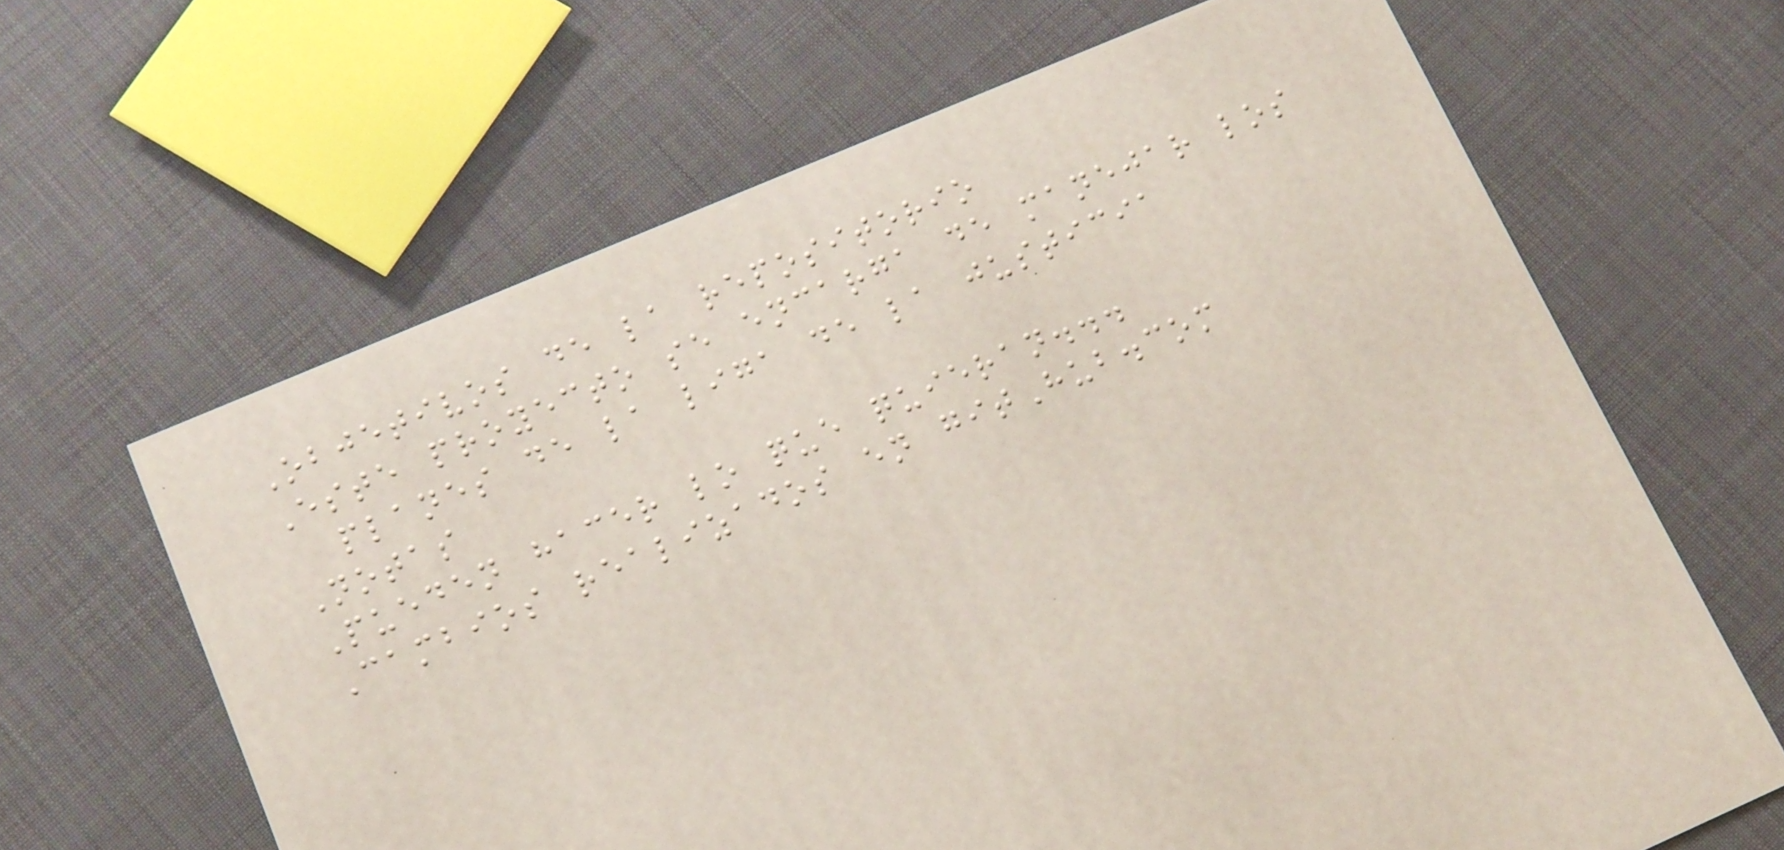Objetivos de la repositorio
Este proyecto se encarga de manejar los
planes de la liga de la justicia
Notas
Pueden hacer lo que quieran...
Cambios realizados en gitHub.com
